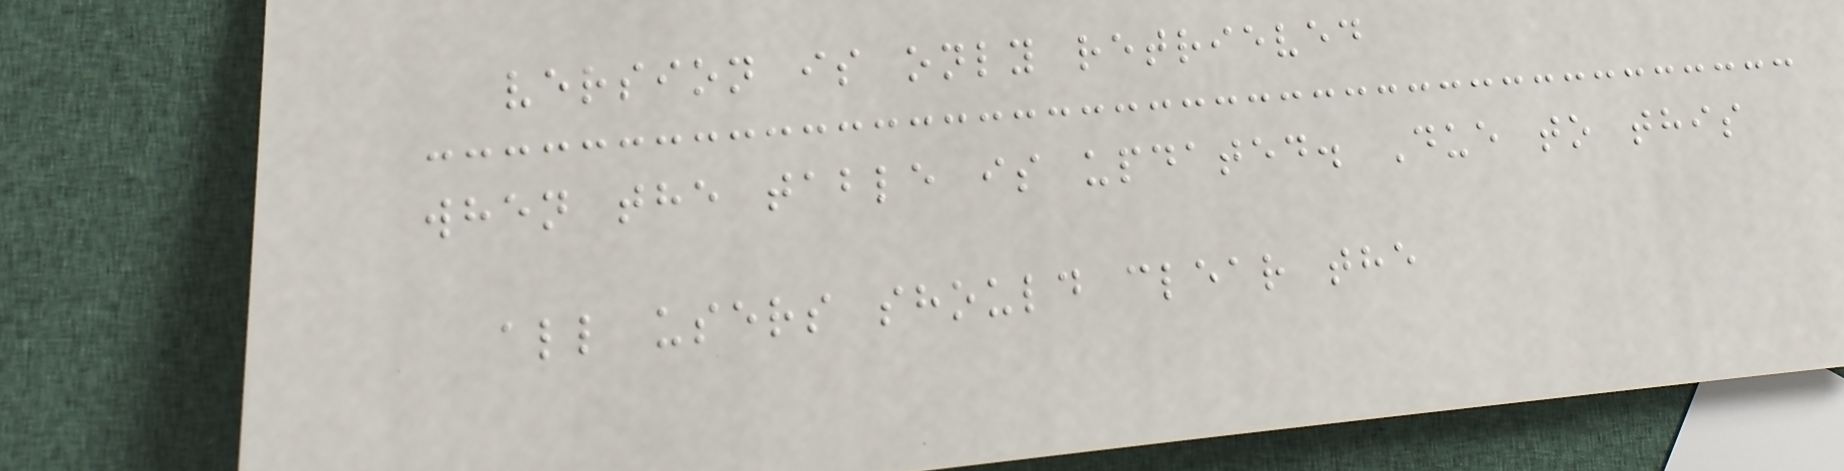version is only retrieved
when the table is updated. Due to this
all users should clear the
